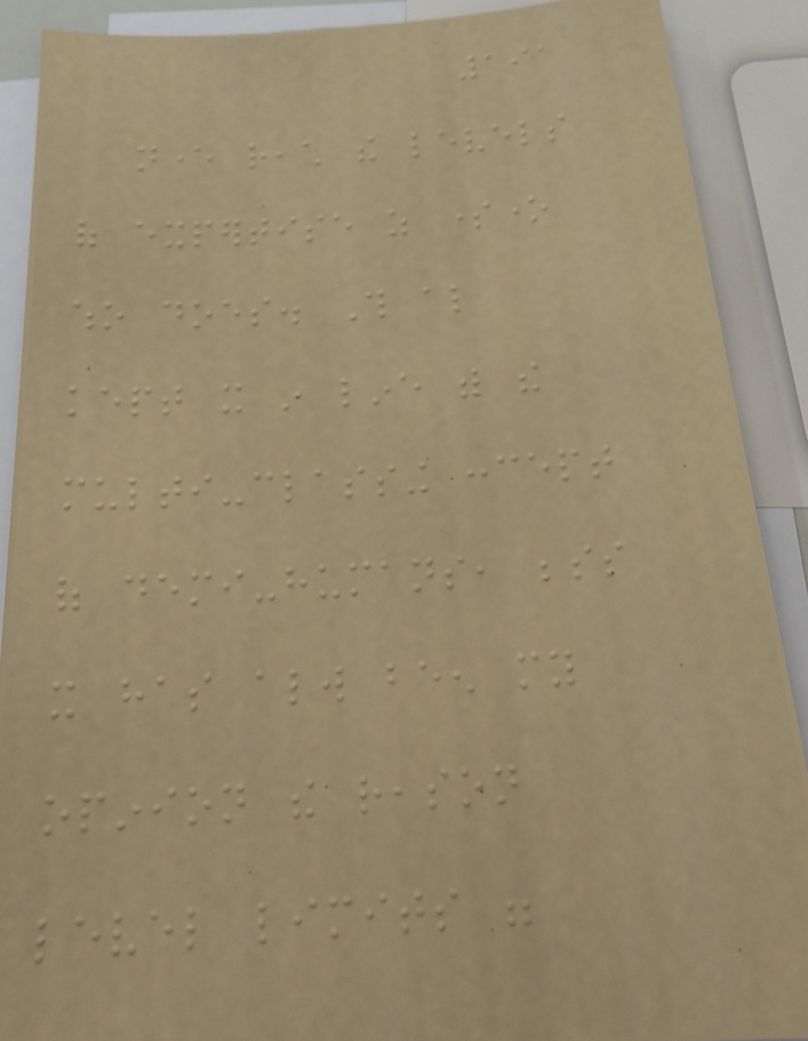191
never reach the levels
of expertise as someone
who does. This also
kept it in line with the
multi-classing concept
of demi-humans, besides
it has always been my
opinion the reason
level limits were
